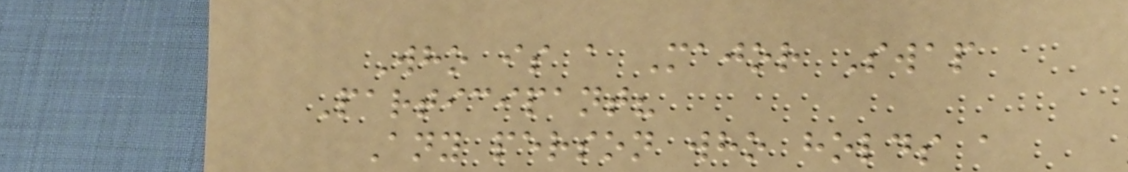Who is a Major Swap
Participant?
Any person who holds a
